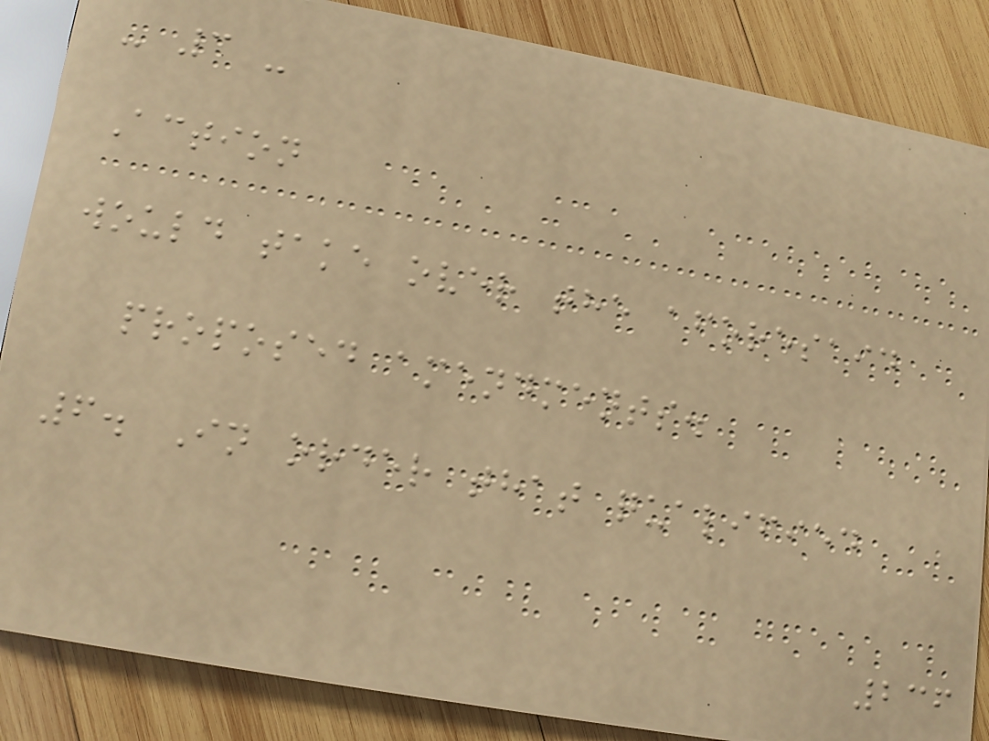- 3 -
Action
would take over the aforesaid
proposed amendments.
6. In order that qualified
236
